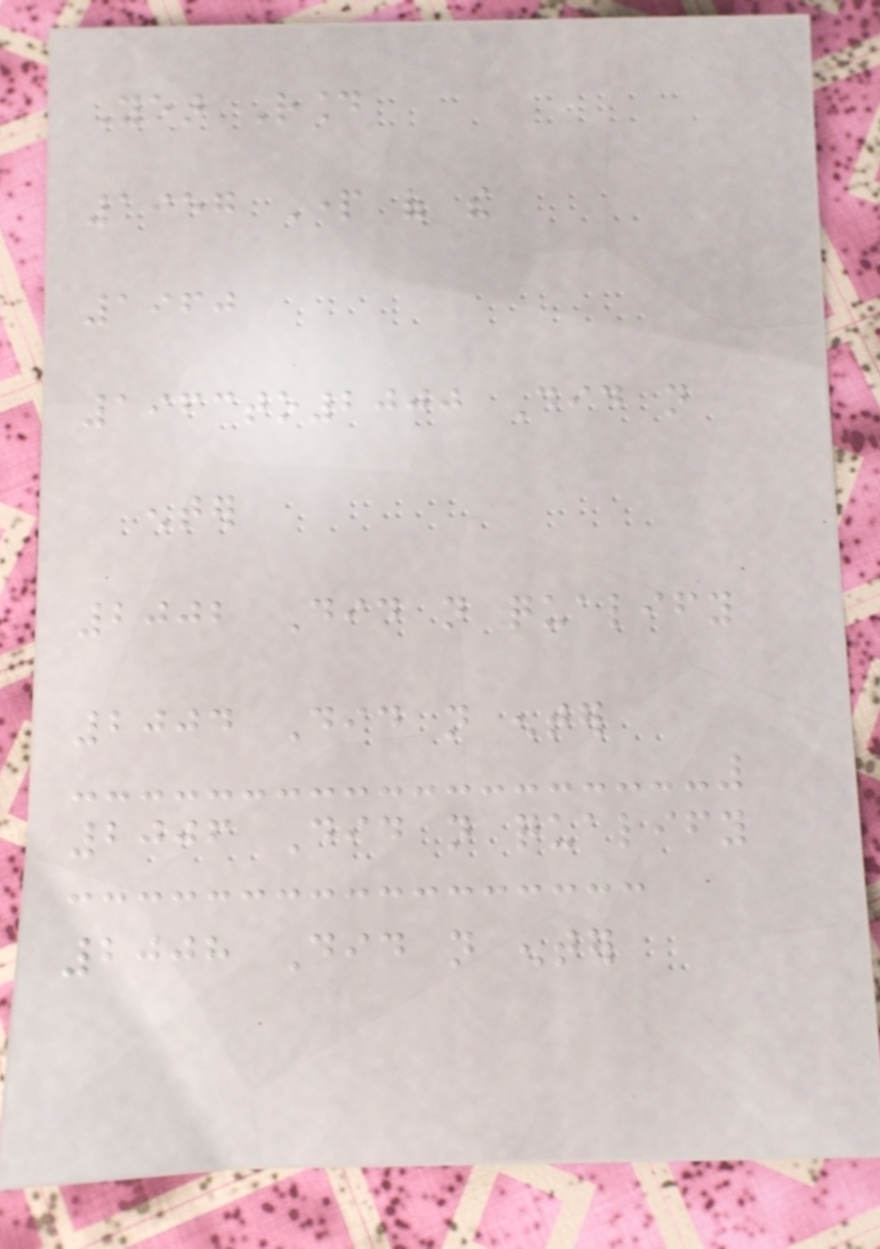Year Round
1957 Part of the
1960
1963to2000 Did not
enter
2002 Did not qualify
2004 Did not enter
2006 Did not qualify
2008 Did not enter
